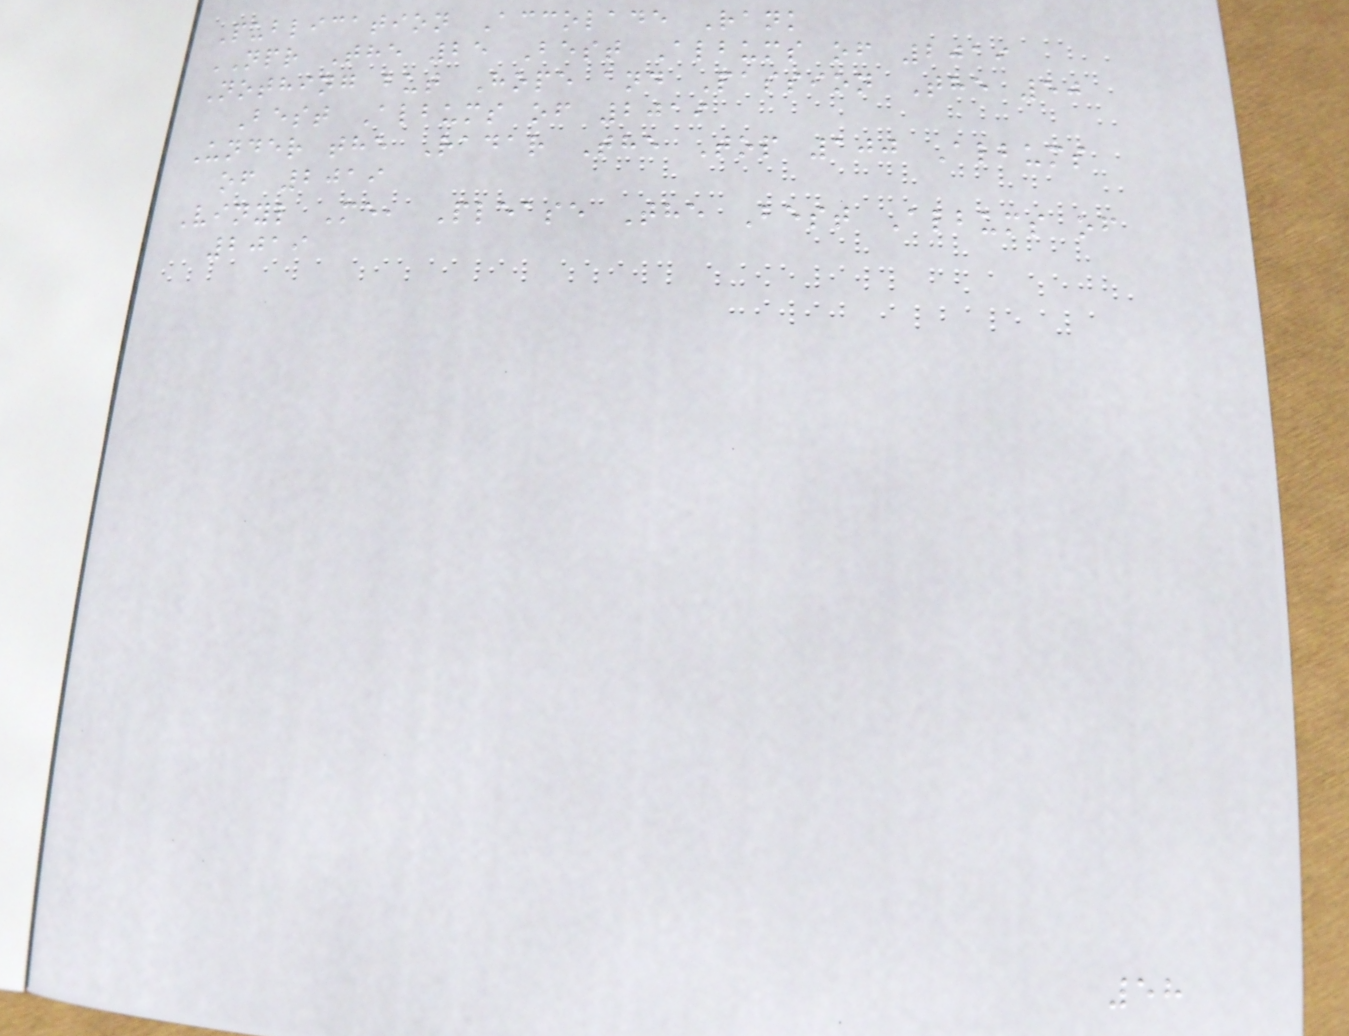Publication Accolade Rank
NPR The 25 Best Albums of 2019
Nothing but Hope and Passion The 50
Best Albums of 2019
Under the Radar The Top 100 Albums
of 2019
Vinyl Me, Please The Best Albums of
2019
58
